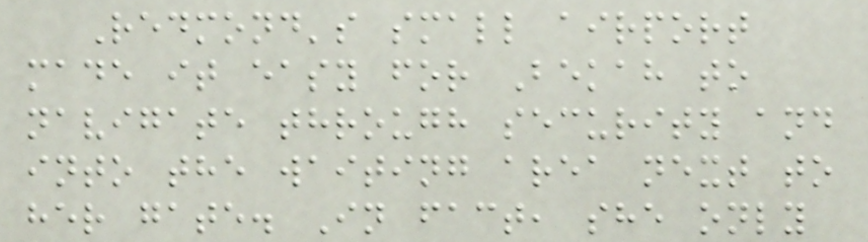Redmond's small airport
made it easy for Bekah to
navigate through security and
into the waiting area next to
her gate. In fact, she only
